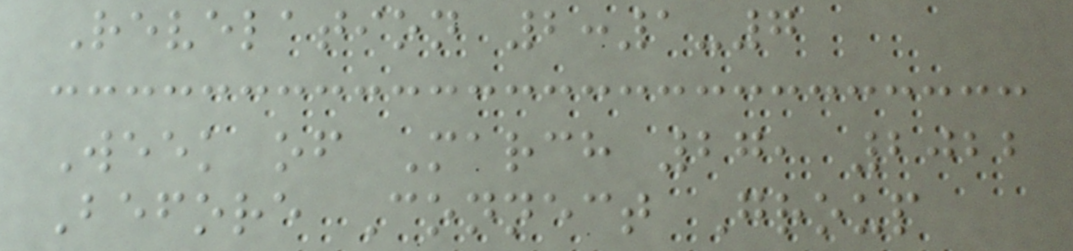Revelation 2:1-7
Week of March 27, 2022
Before Connect Group
